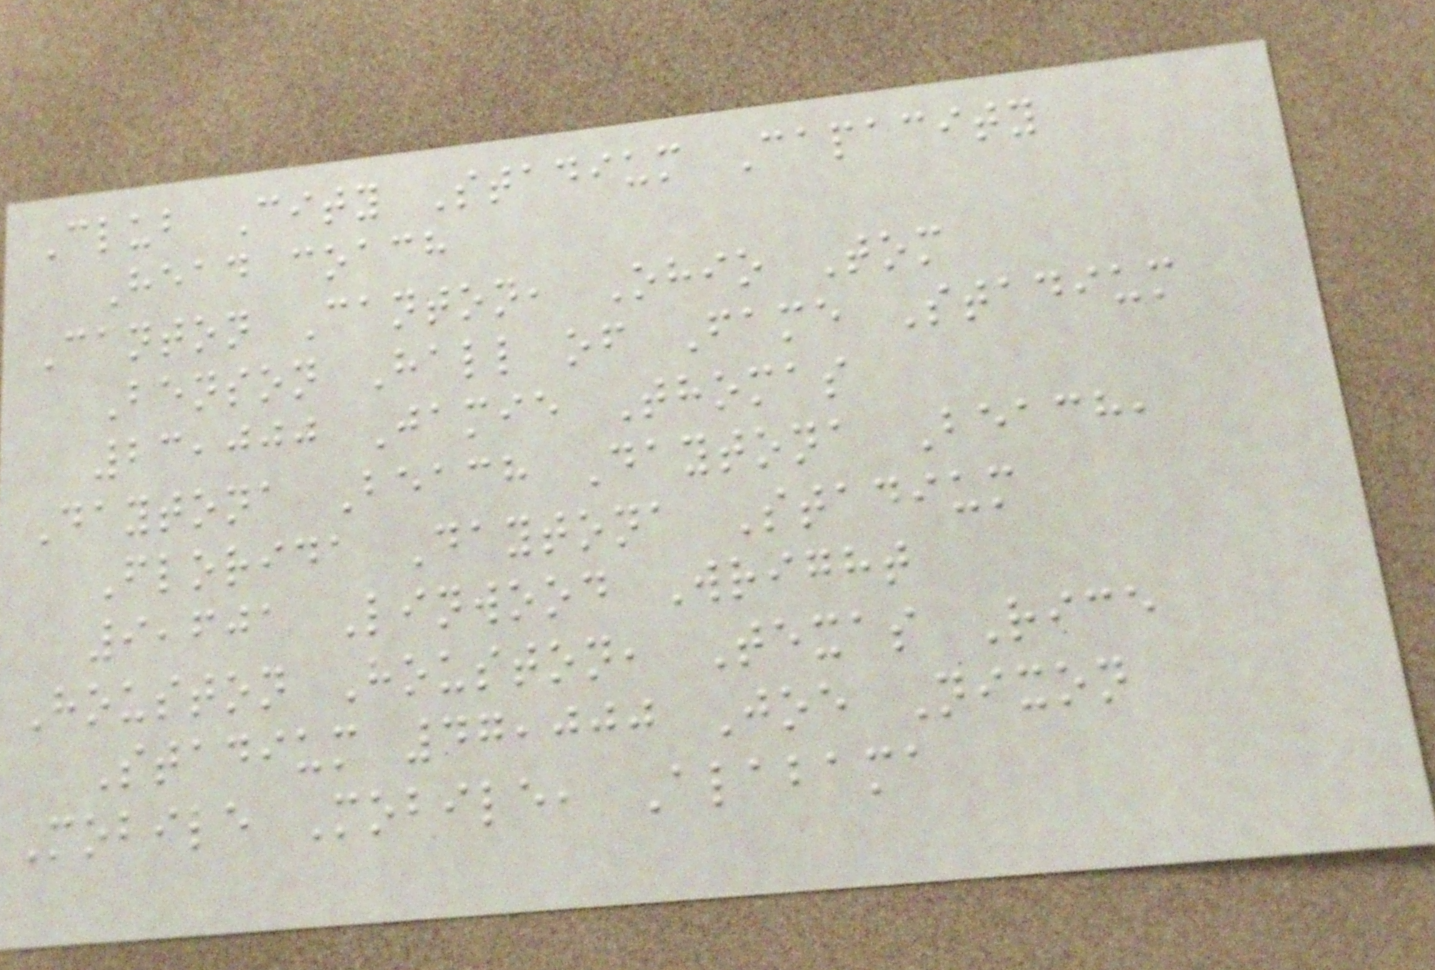Club City Stadium Capacity
Head coach
Canton Canton, Ohio Tom
Benson Hall of Fame Stadium
23,000 Jamie Thomas
Daytona Beach Daytona Beach,
Florida Daytona Stadium
9,601 Linwood Wright
Houston Houston, Texas Rice
Stadium 47,000 Joe Nixon
Mobile Mobile, Alabama
